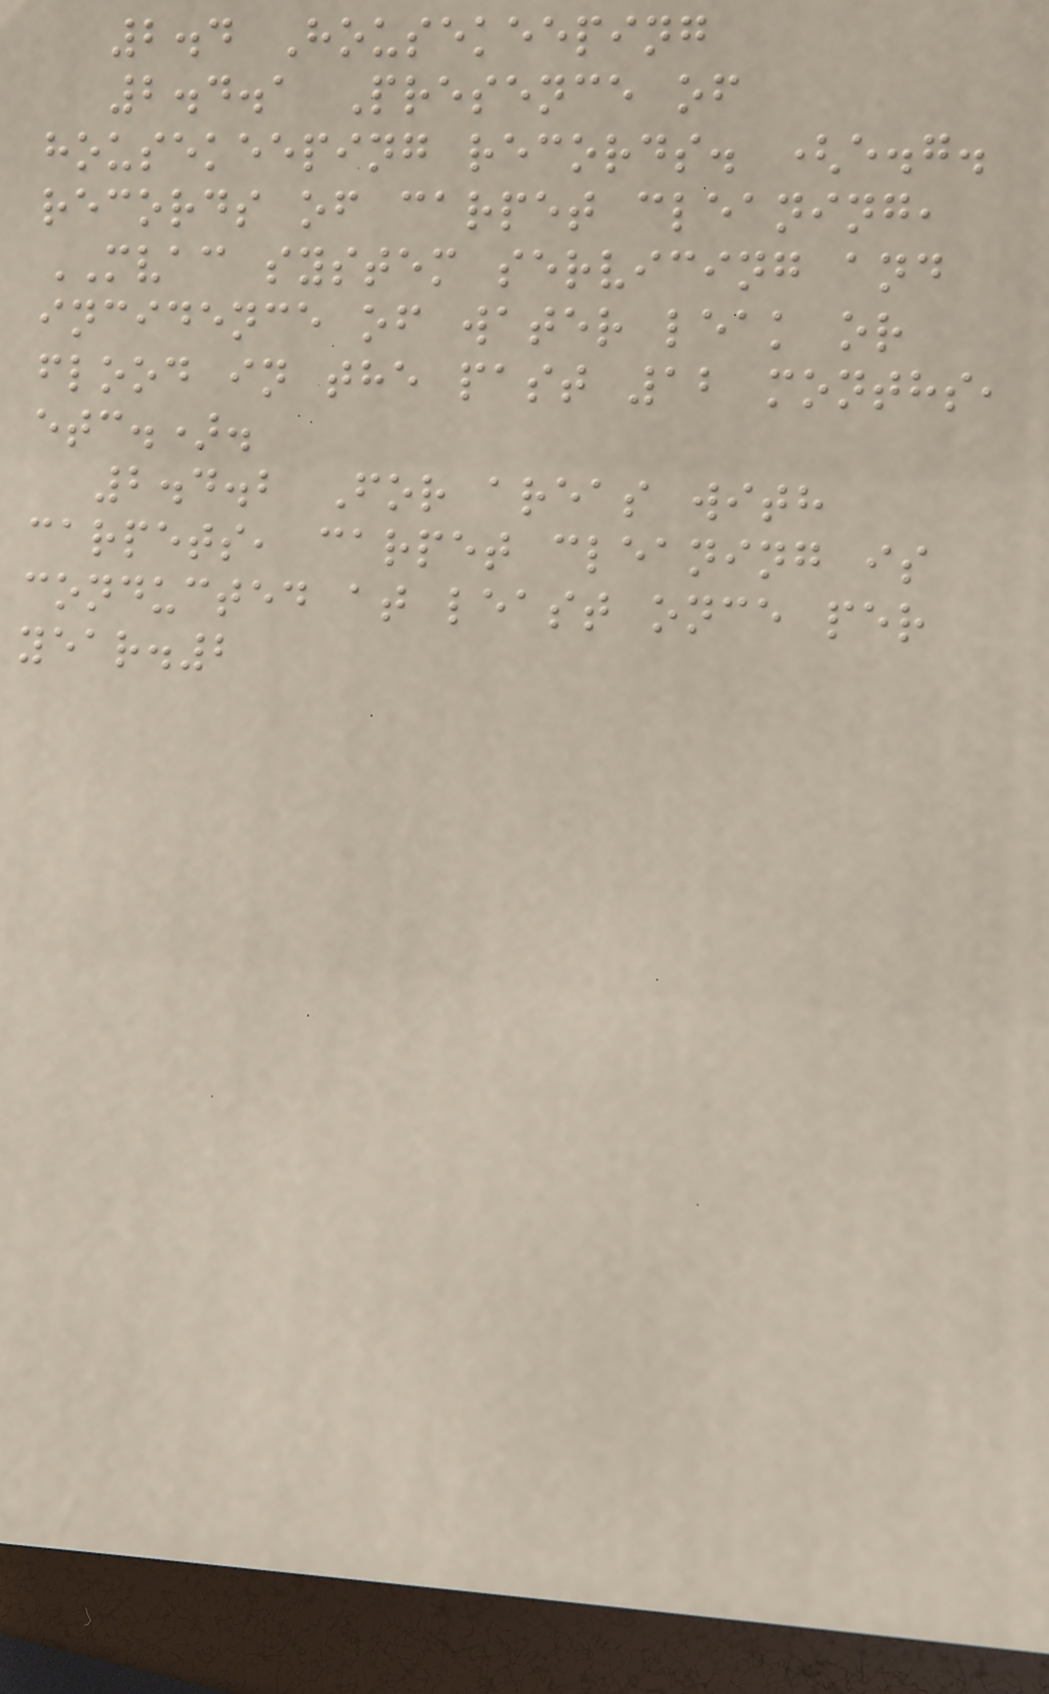2.4 Housekeeping
2.4.1 Presence of
housekeeping records. (e.g.
records of carpet cleaning,
MVAC system servicing and
incidence of water leak or
flood in the past 12 months,
etc.).
2.4.2 For areas with
carpets, carpet cleaning is
conducted at least once per
year.2
